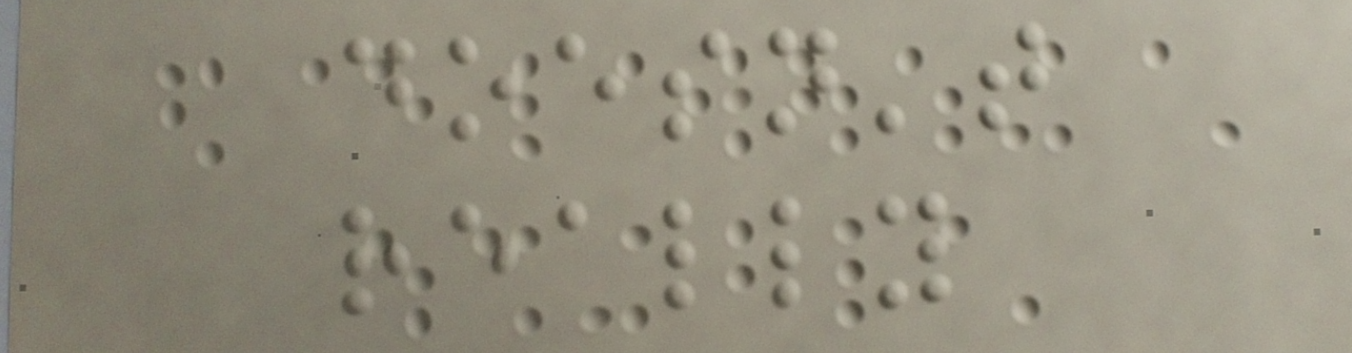doesn't
really
